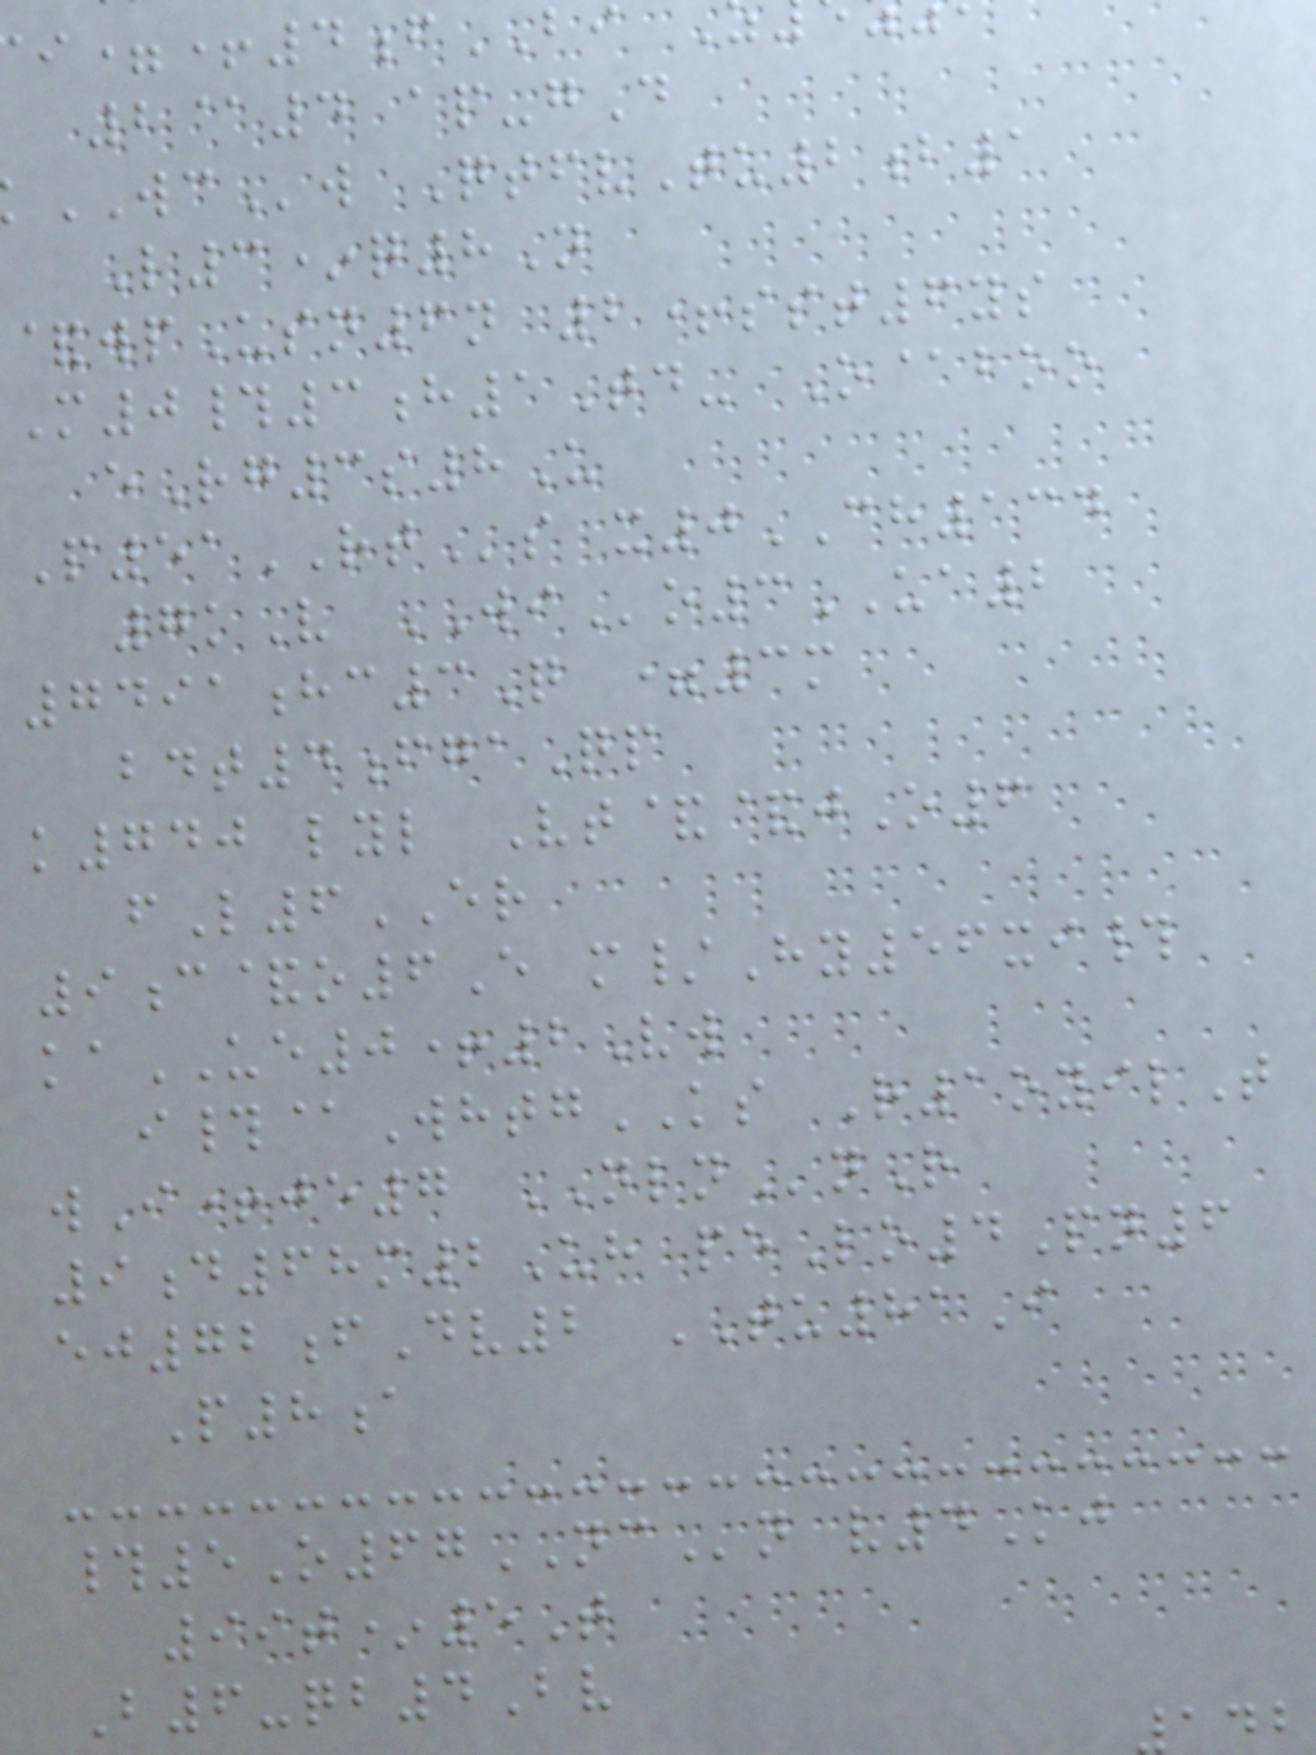i=+4fBI
2@4 ap-gD
WCw QtfvTu2b1
L3*q8N
&wpUsn6n 2+sst6ys
M0#3h1Td- O@boo
eRg3s8U
P51RTs x0CH134
7kV WIo3UA2
7491hc3Q =3m
bdt4fgaQp
k740 lyl Vt&&jO6
fL6ER
9c&o6E m/Hy56xi#
kaUE0+2Vw
i#@WhtgKS R1oyilT
wI+je7 NLNnR
9d68m2Uh peLo4Pn6
ej72fDv2 TU81I
P8a
#5O67NCn v4Kj
99t*5T
B6-qb4Bv
